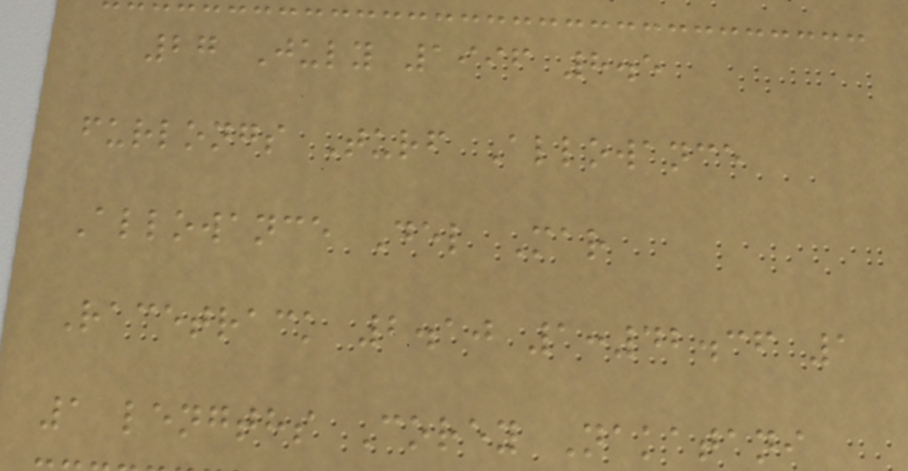27 July 1996 8.5
furlongs Turf Allowance
Allowance Del Mar
Racetrack 2.10 1:42.36 1
1 lengths Corey Nakatani
